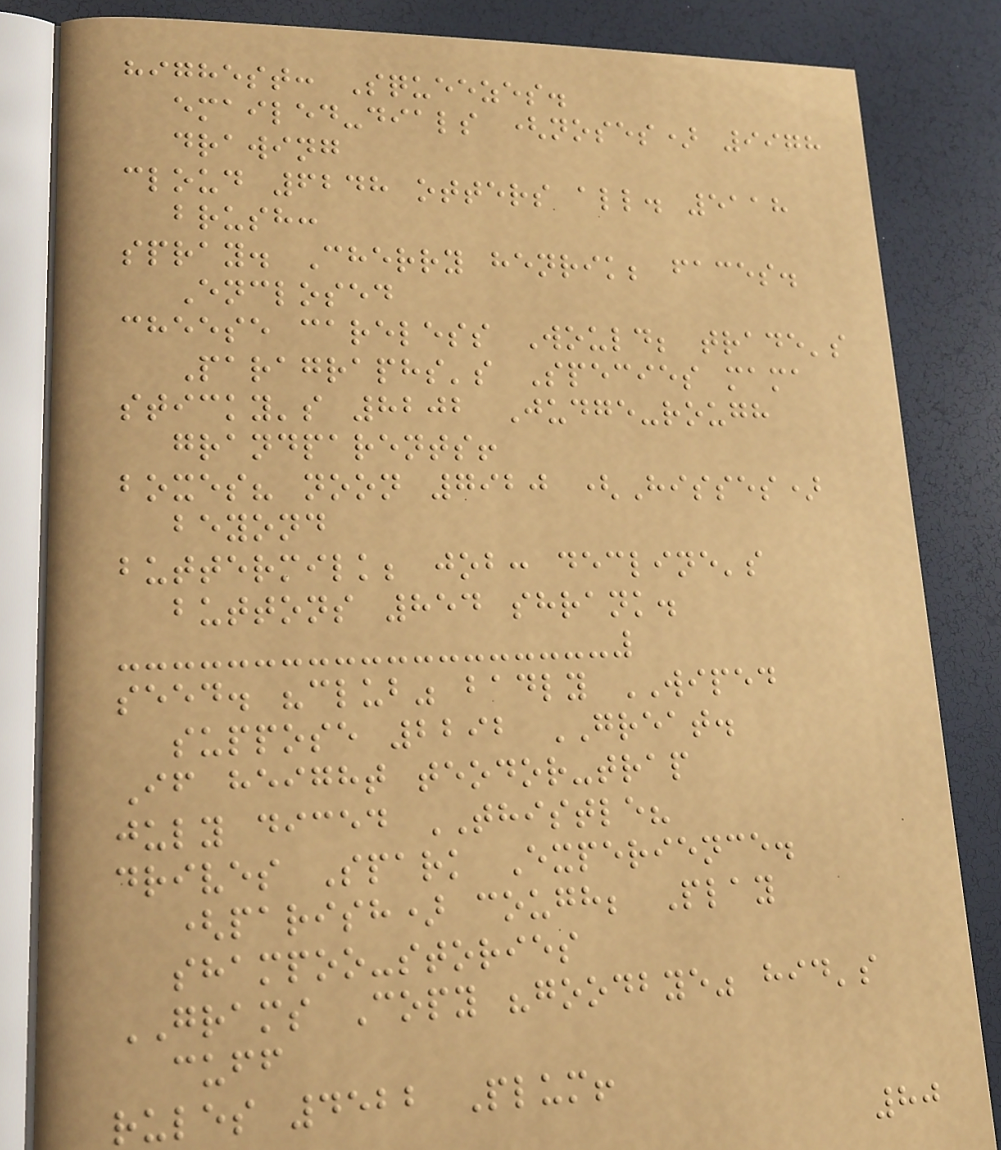highest: Squeezes.
emailed-dials (noses) 9978
drawing
cloud 6248 otters all. 5118
brush:
spray. Cherry henrik; faces.
Enclosed
cheese careless Would; trade's
Paragraphs's Species mama
sticky's 8202 Judge-rough
grandparents!
boxes? noon 7920 (Hisses)
beyond
buttermilk; job: decline's
buttons 854 shrank.
seed. "club" badly WIPED
suppose 2292 GREAT.
If height teodor-trap
july diced THISTLE?
drives Spark Experience.
(parish) cough; Play
shampoo-stories
GRAMS Copy "goodbye" hid's
cuff
rules 4522 Plum!
80
